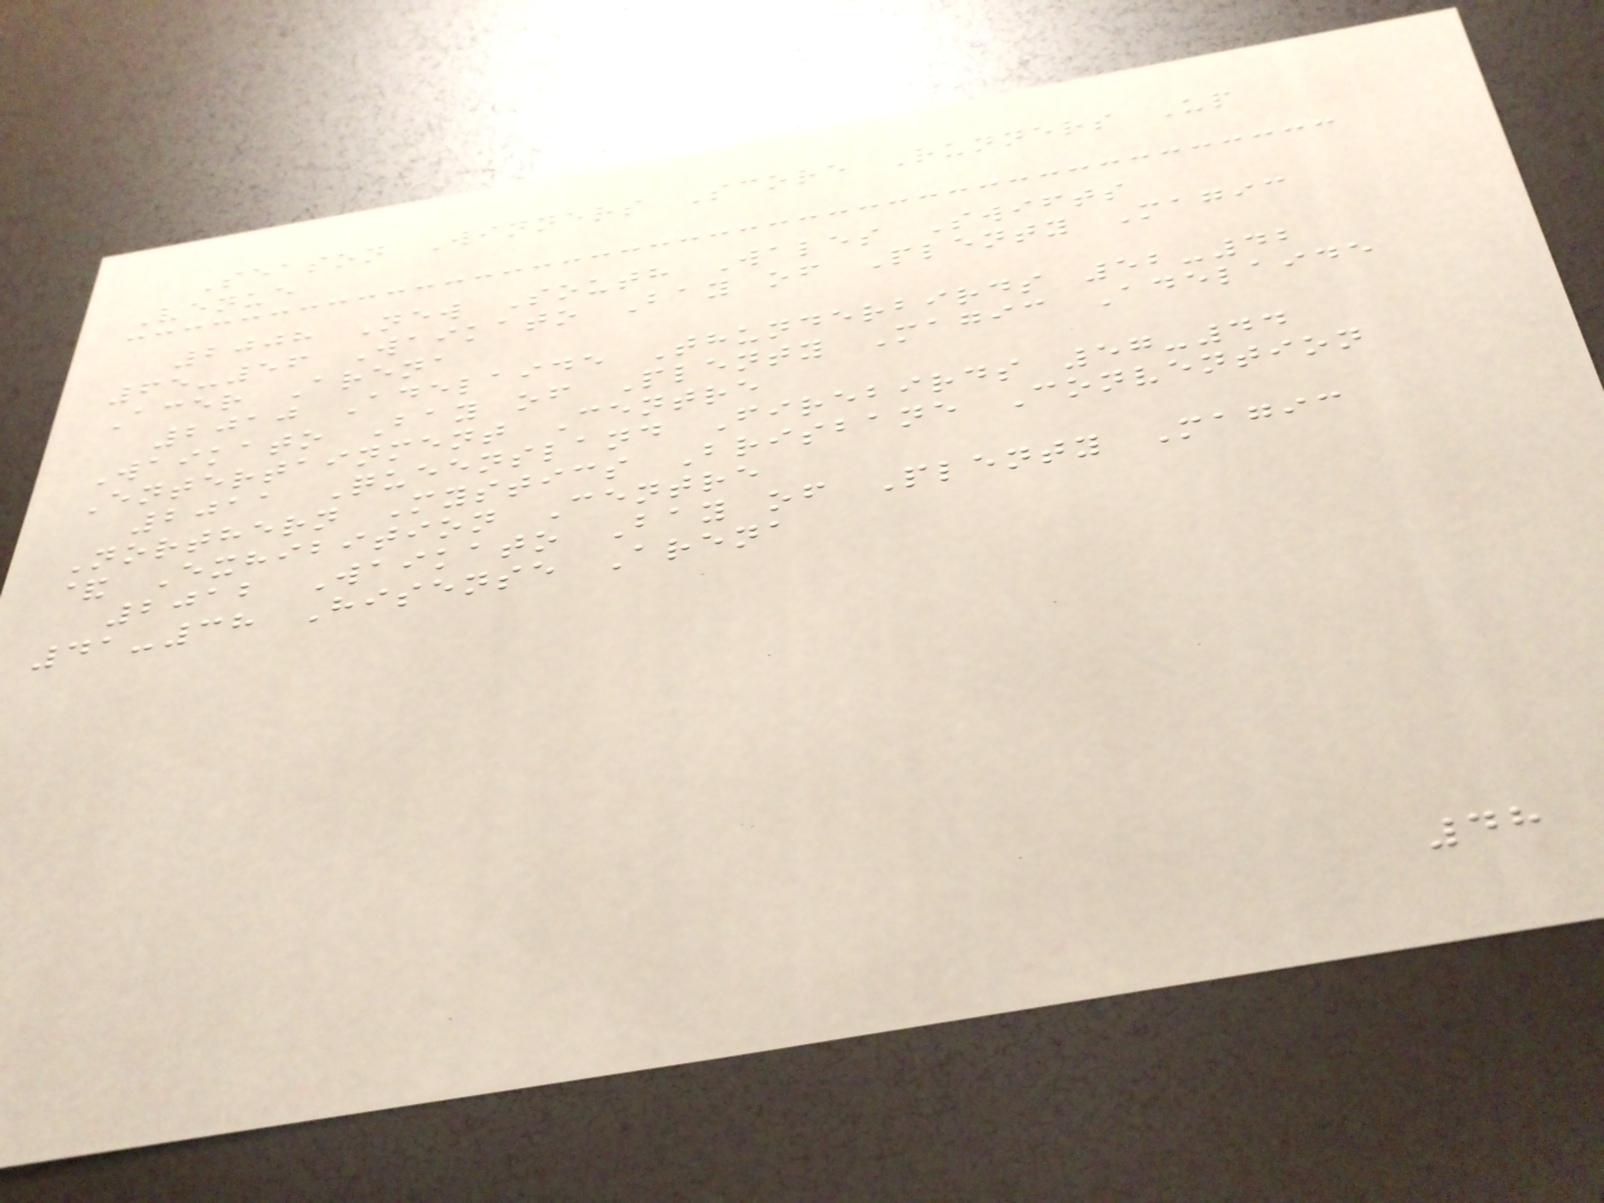Season Winners Score Runners Up
Venue
2008 New South Wales Swifts
65-56 Waikato Bay of Plenty Magic
Acer Arena
2010 Adelaide Thunderbirds 52-42
Waikato Bay of Plenty Magic Adelaide
Entertainment Centre
2011 Queensland Firebirds 57-44
Northern Mystics Brisbane Convention
& Exhibition Centre
2012 Waikato Bay of Plenty Magic
41-38 Hisense Arena
48
